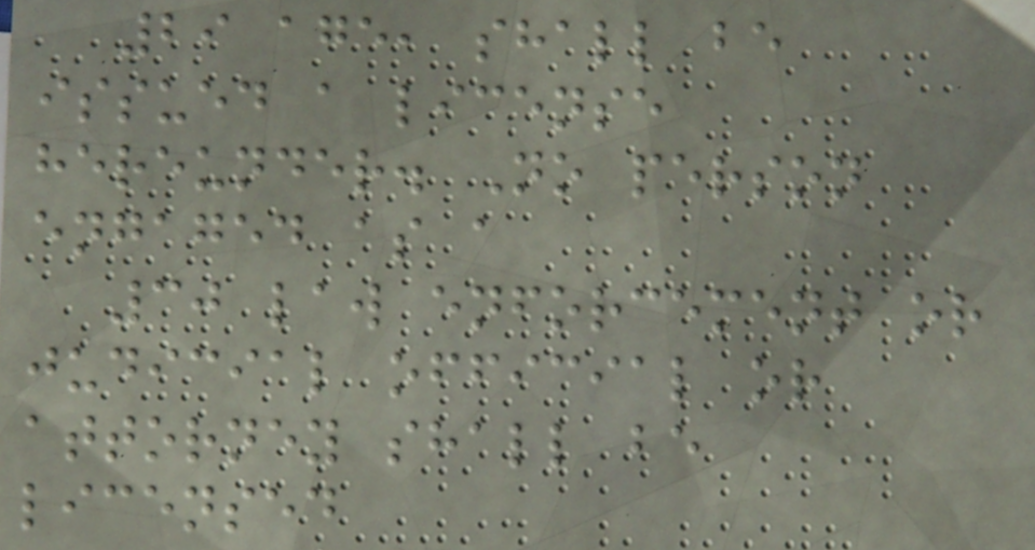29 age, shall be
issued a license
hereunder. No person
engaged as a
30 law enforcement or
judicial official or
attorney shall be
licensed
